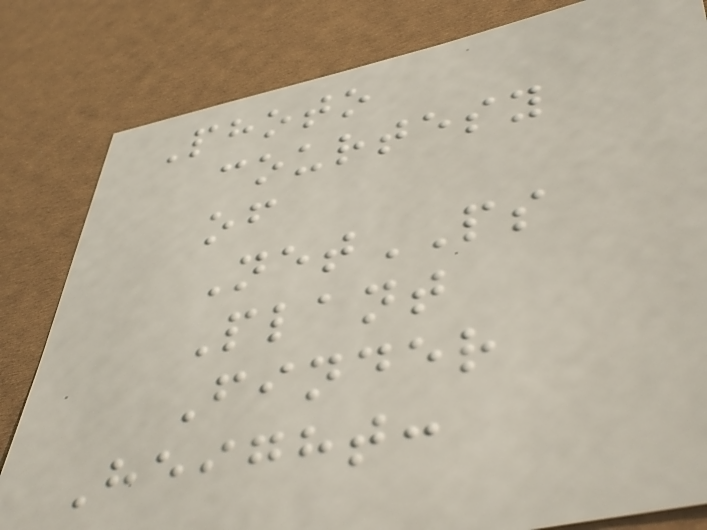Photo
courtesy
of
NetPS
Plant
Finder
Height:
